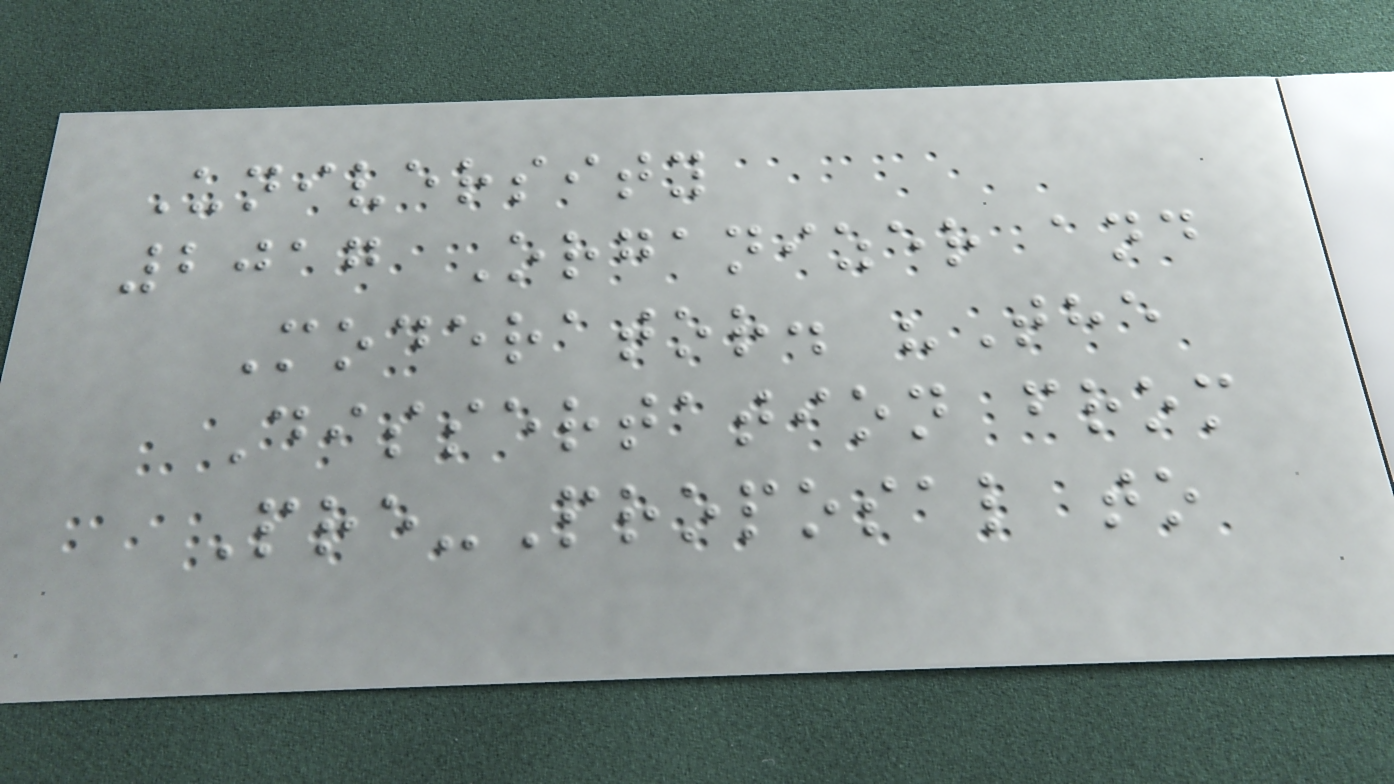University
2017 Organizer and
Moderator. "The
Dissertation from
Pre-Proposal to
